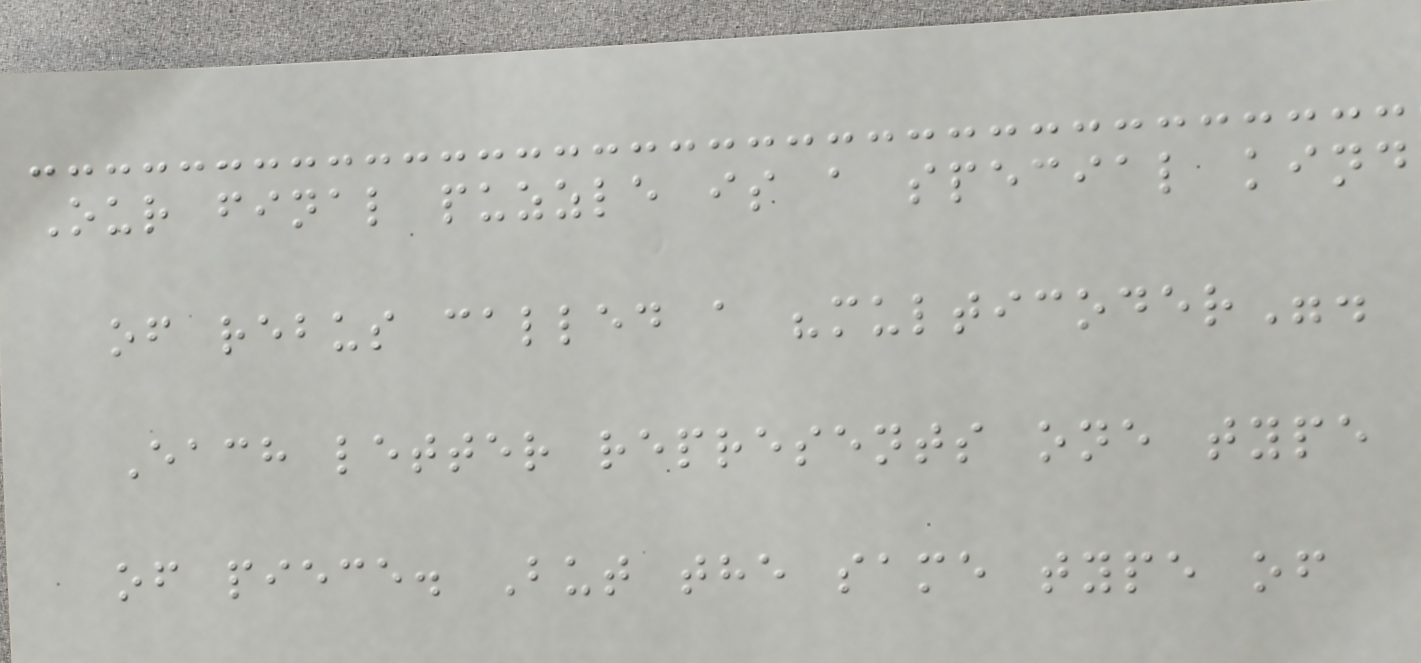Our final puzzle is a special kind
of rebus called a "multicoder".
Each letter represents one type
of piece. But the same type of
